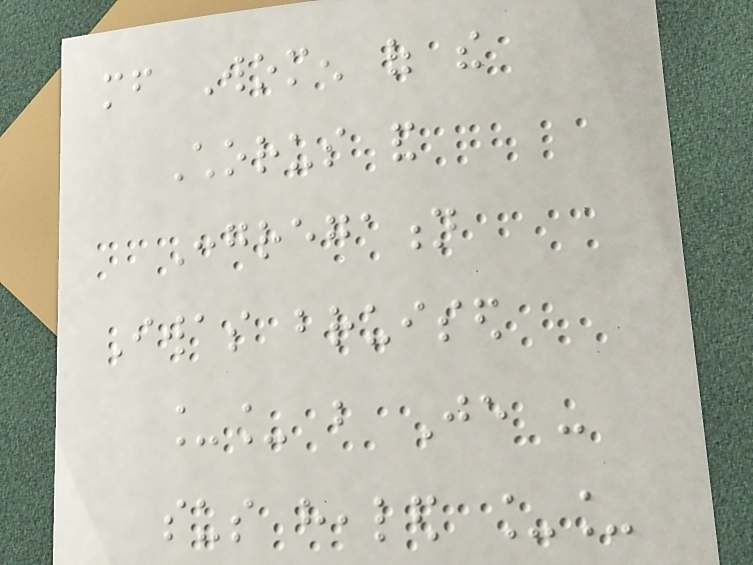mf Women of the
Chorus and
Congregation
Iwas bruised
__ but Je -
sus healed __
